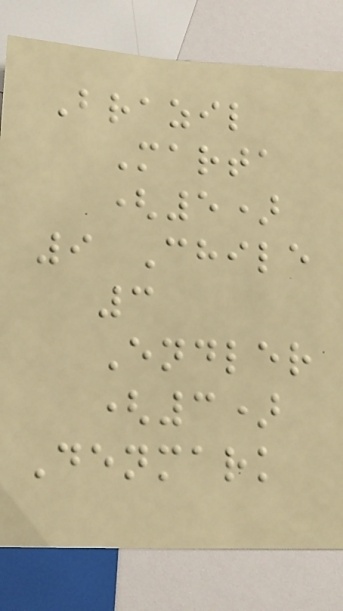Brazil
Marta
(5)
9 Chile
3
Endler
(3)
Denmark
